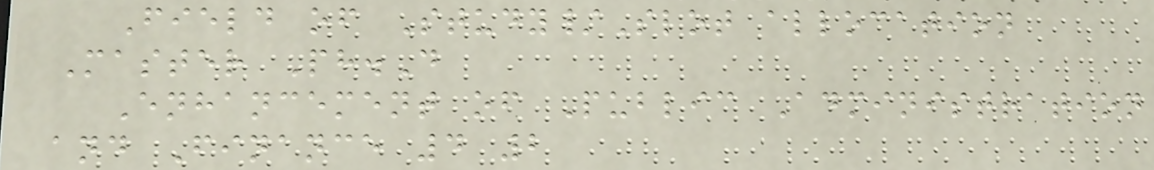Field of Study/Slot allocation
Master Ph.D
Enhancement of Public Administration
and Finance 4 2
